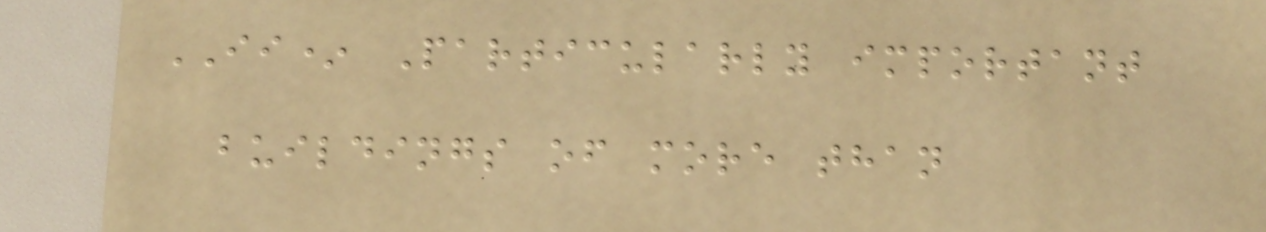II* Particularly important
buildings of more than
